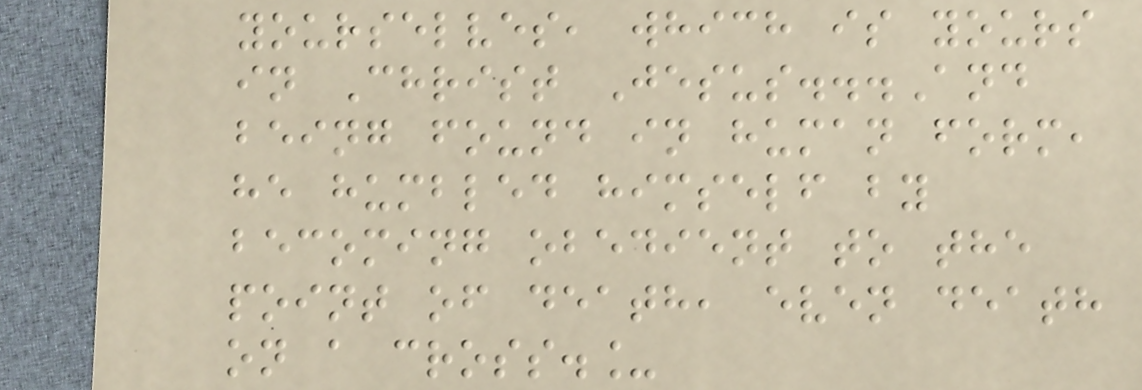yourselves, which is yours
in Christ Jesus...And
being found in human form,
he humbled himself by
becoming obedient to the
point of death, even death
on a cross._
